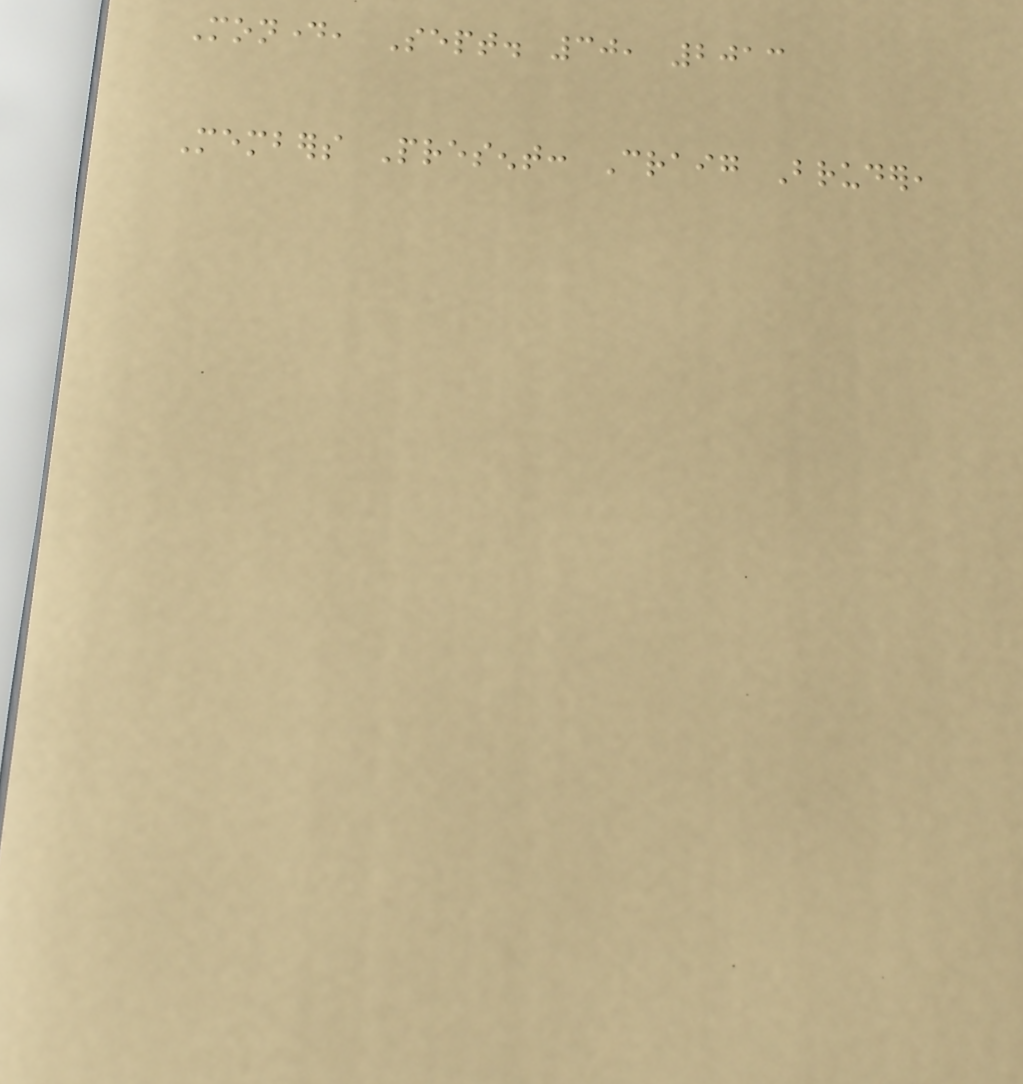Monday, Sept. 30, 2013
Members Present: Craig Bruder,
